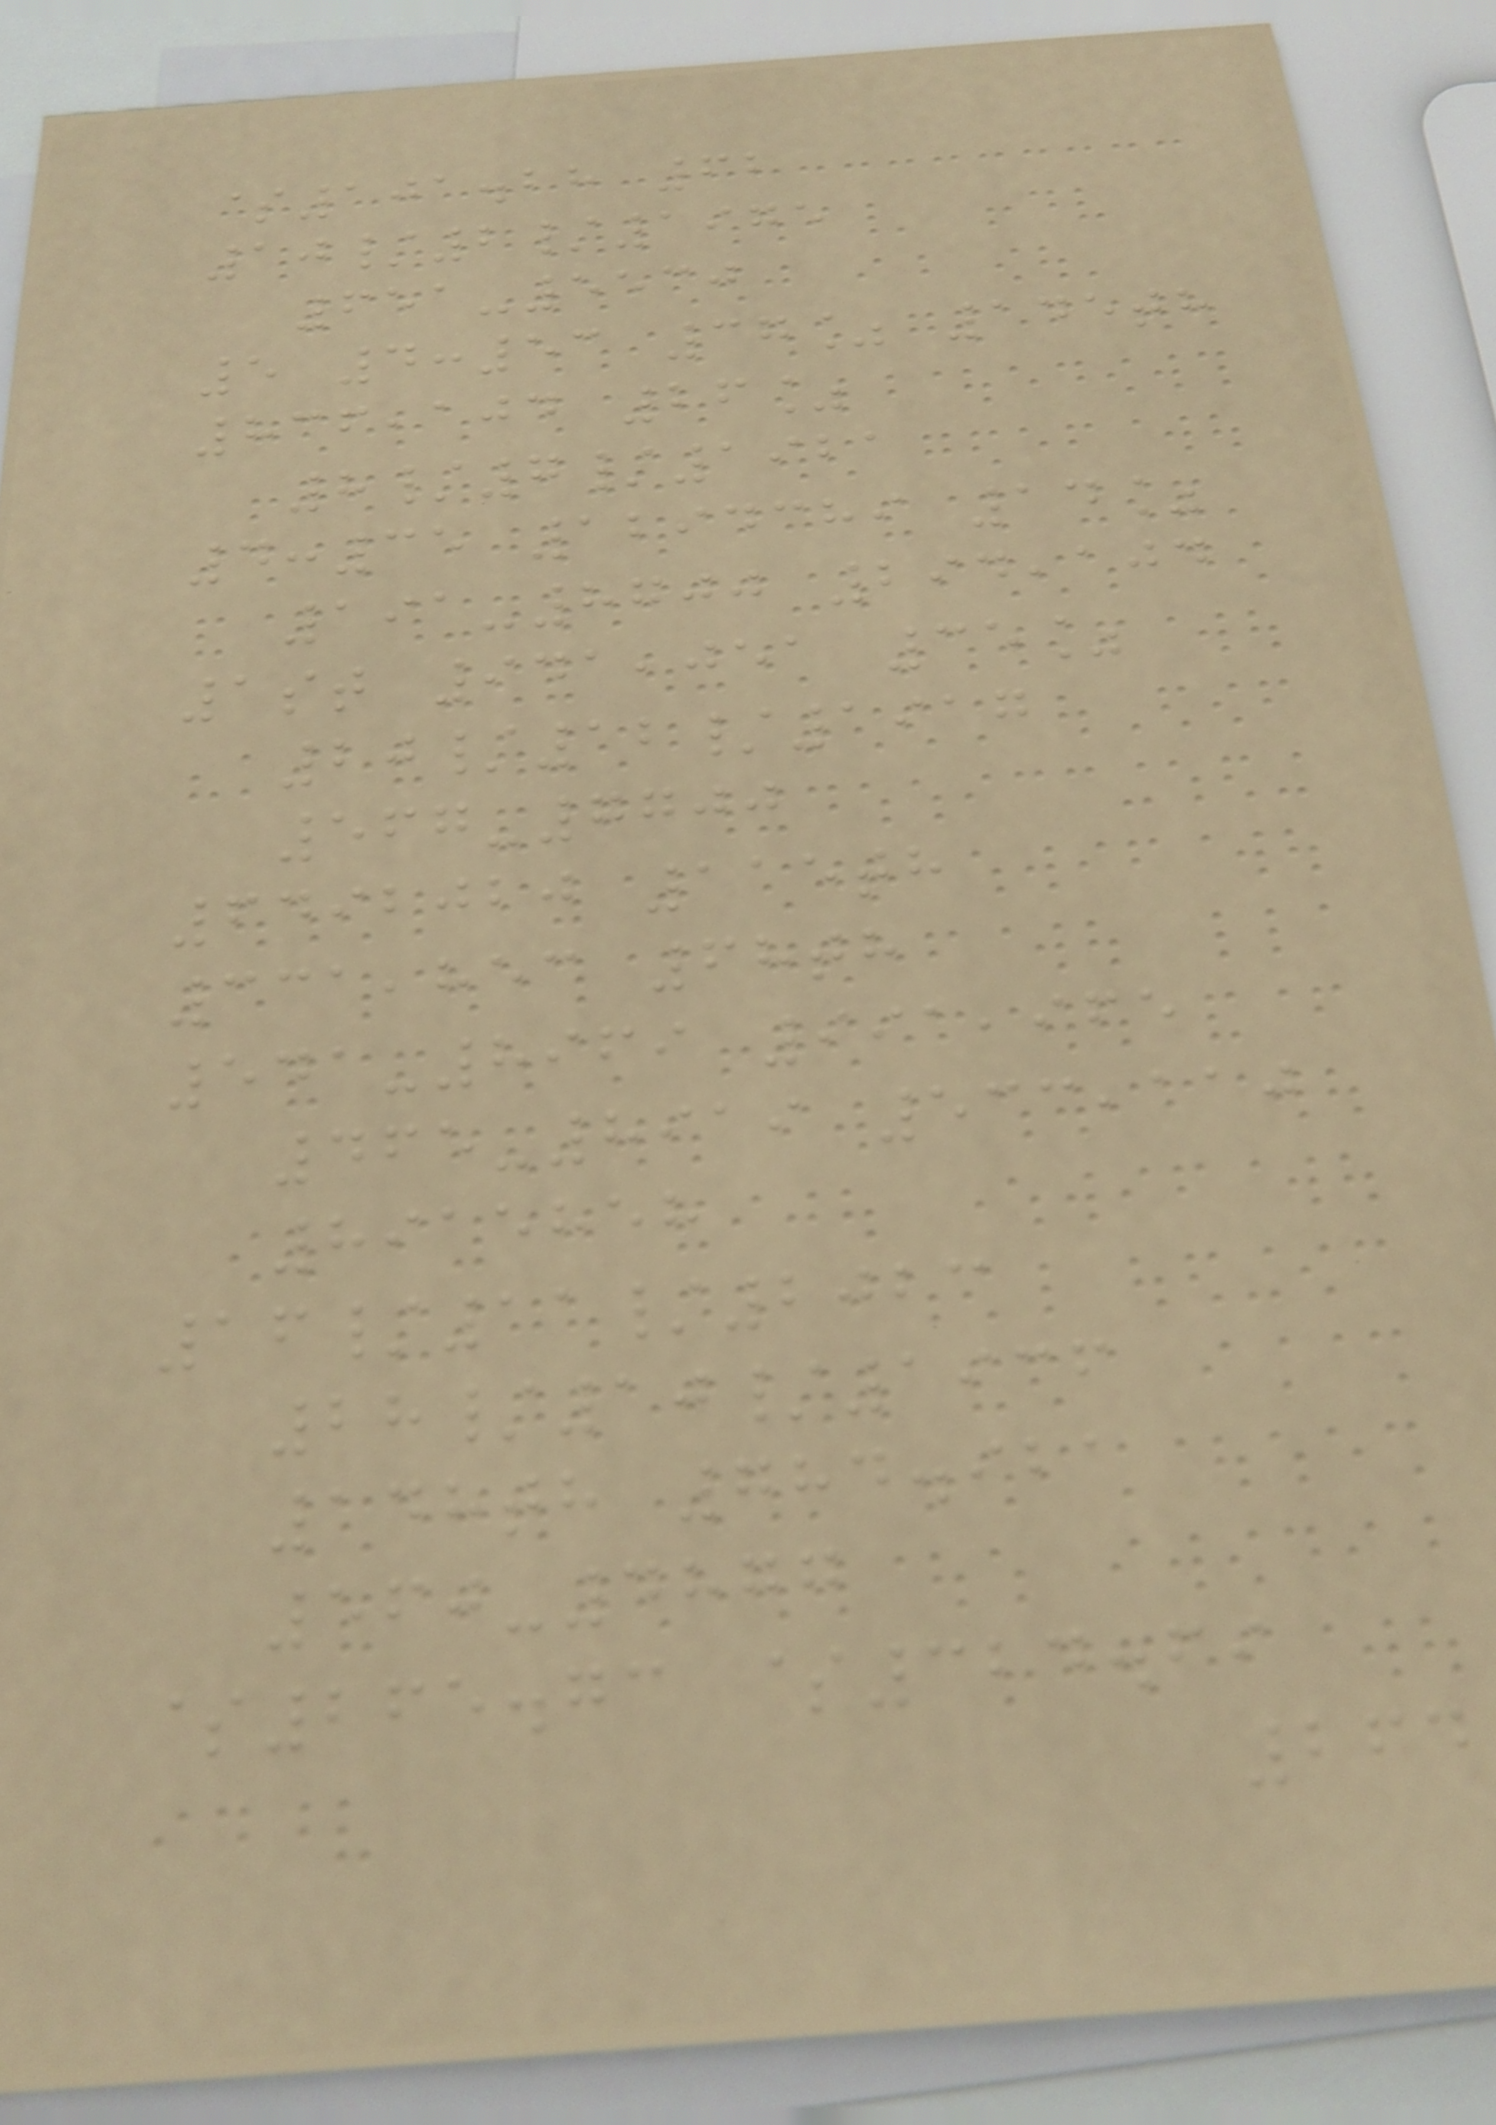$101.28 62
10/2/1975
651-5530
5 4:53 37% 145th
836,104 26%
8/7/1921
4:35 1294389 14%
191-8700 294,104
1st 941,051 35%
20/12/1917
567-7700
6492020 115th
331,853 68th
541-8969 991,965
465-8919 533,110
8915858
16/11/2023
28/10/1936
148th 784.921
560-4877
$265.73 $324.69
264
